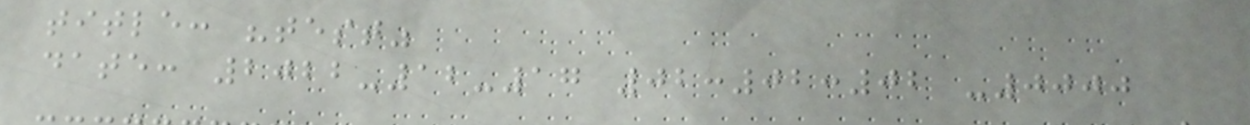title: "test"
date: 2022-12-17 02:02:02 -0000
